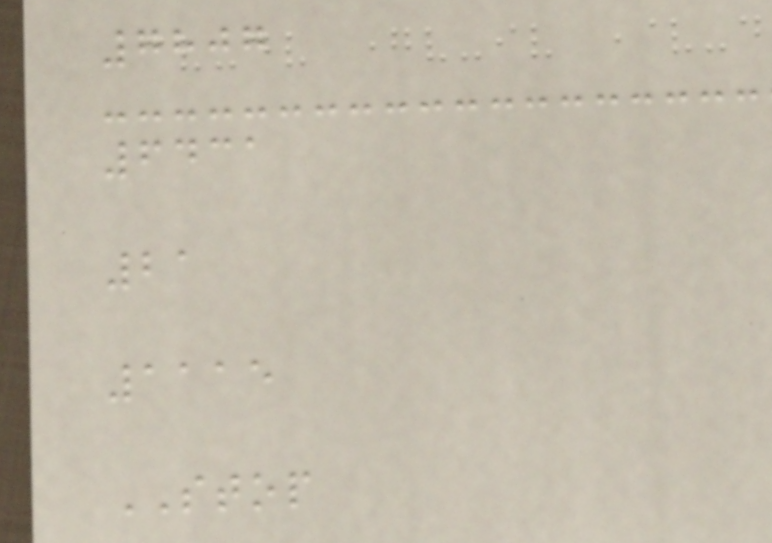7807
6431
21
1115
STOP
